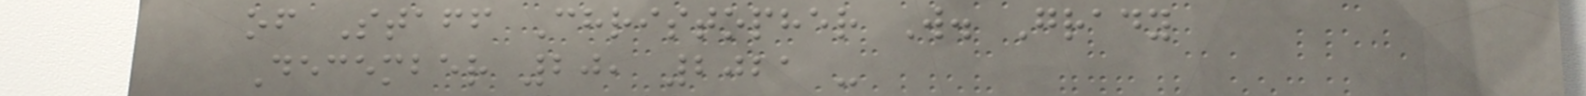of Staff Christopher W. Grady
December 20, 2021 -
